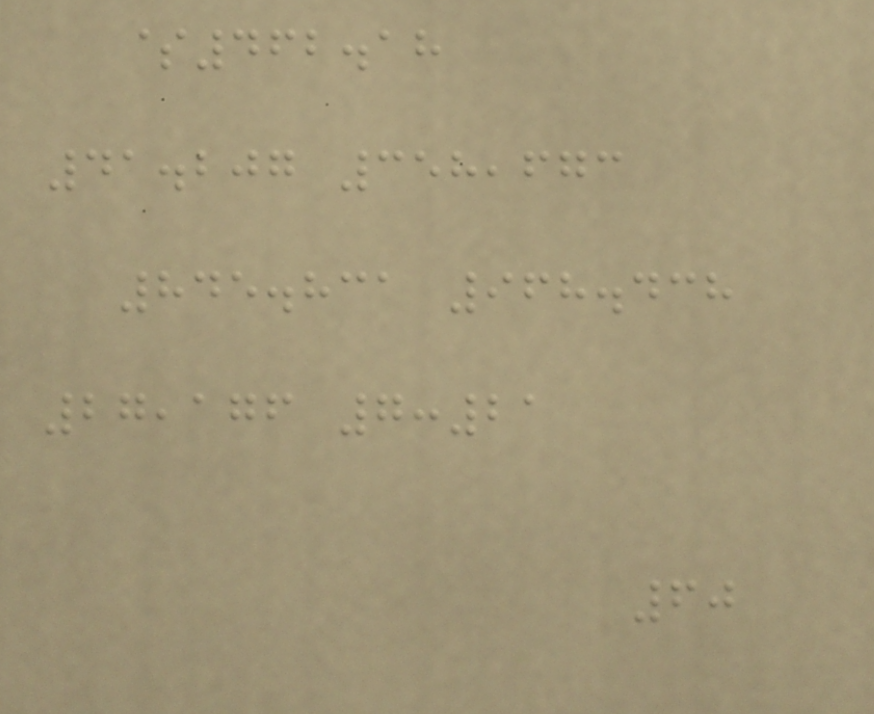$462.18
41.207 358,673
845.831 968.438
27,176 7:21
60
